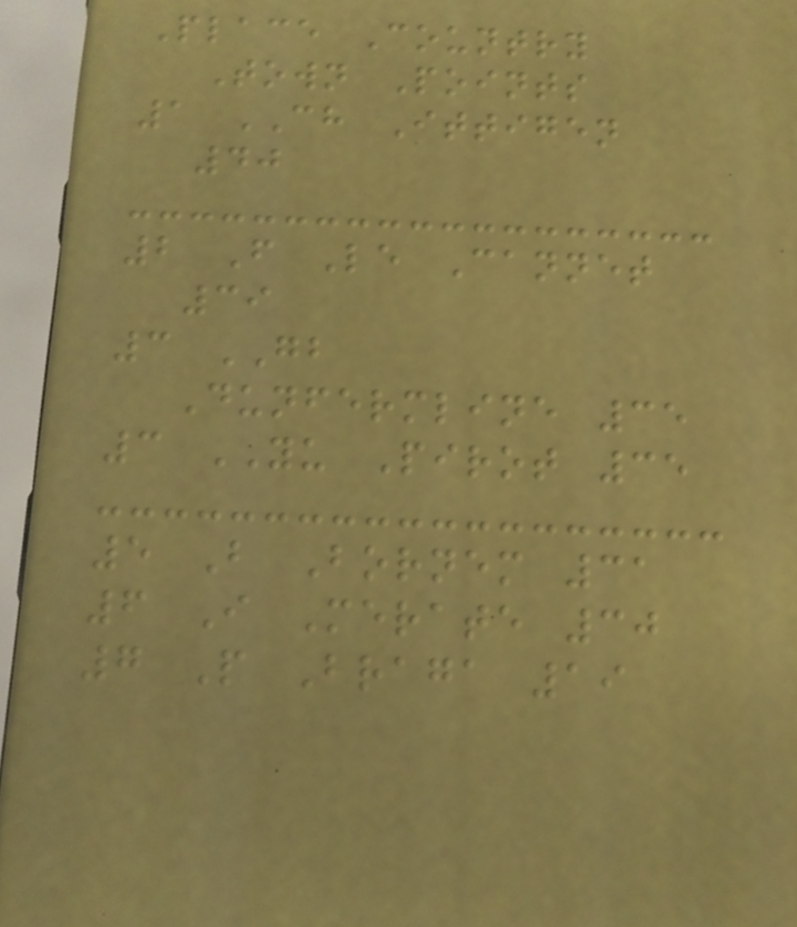Place Country
Town Points
1 CH Ittigen
40
2 F Le Cannet
39
3 GB
Dunfermline 35
3 YU Pirot 35
5 B Bornem 31
6 I Merate 30
7 P Braga 19
